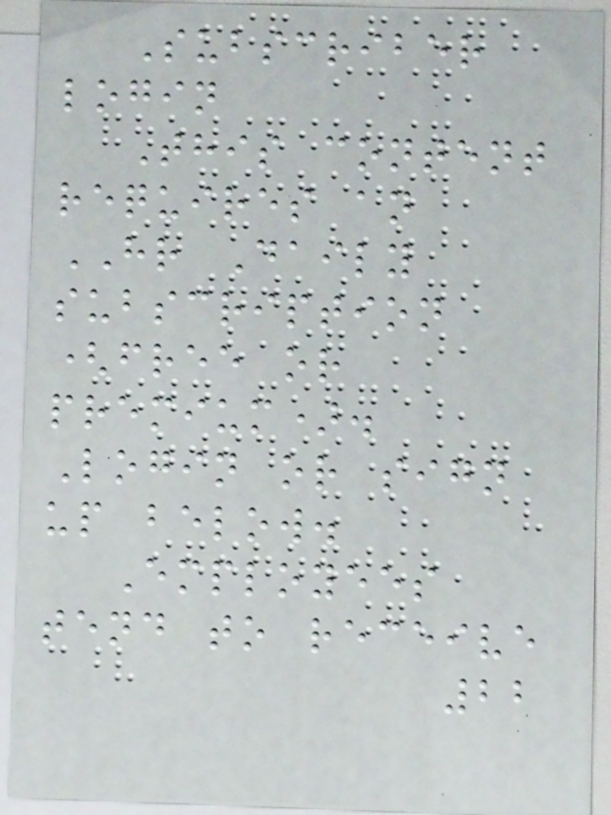Subscriber
login
This content
requires an
HR Daily
subscription
(free or
premium).
Login or sign
up below.
Employees
tend to receive
22
